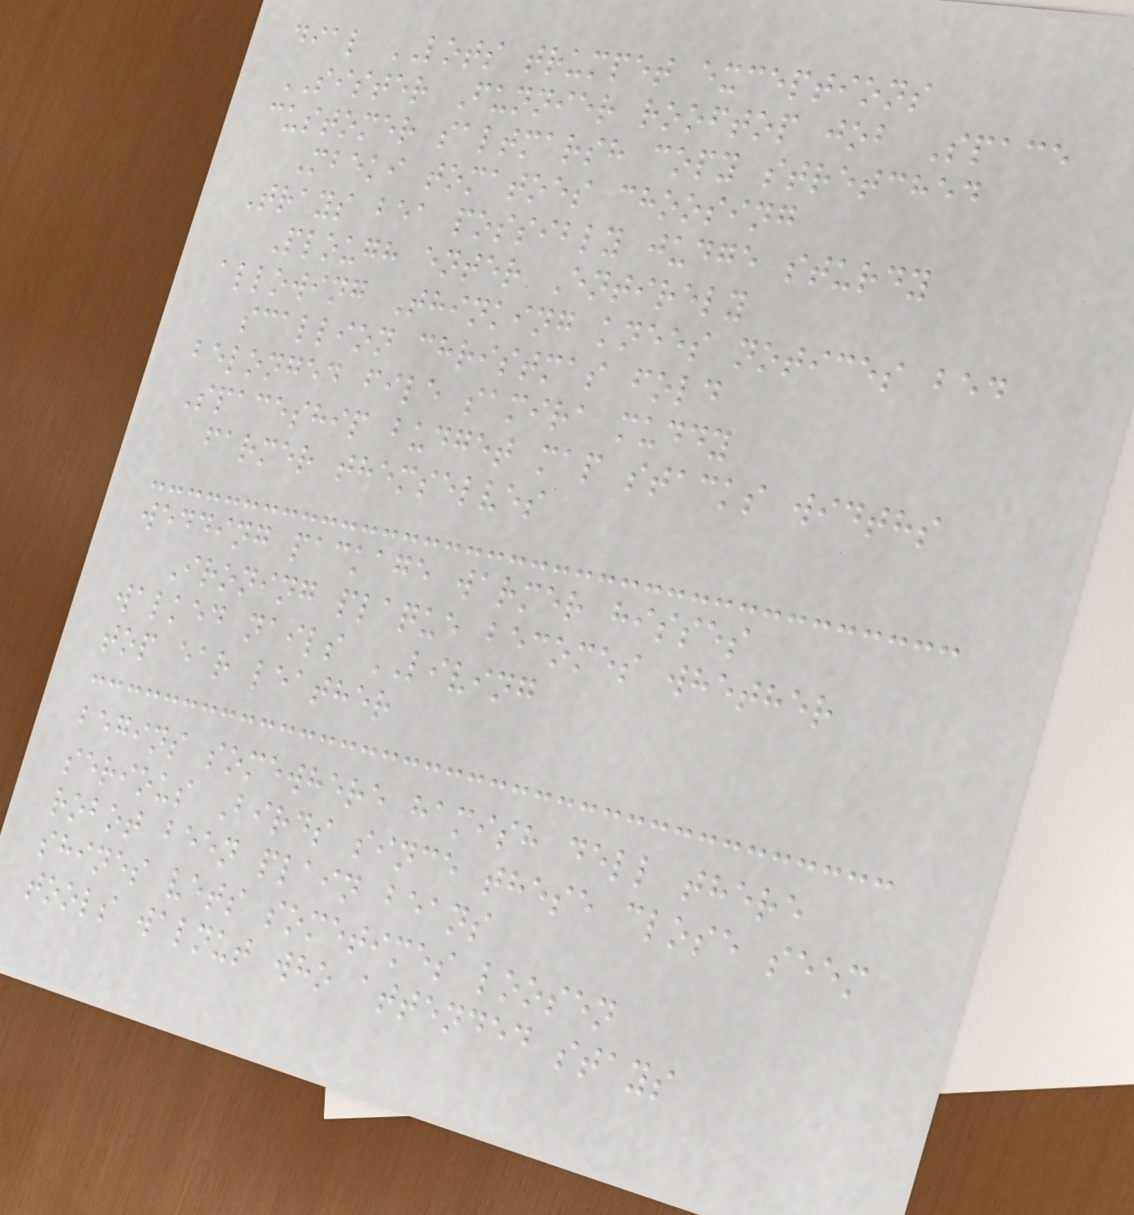dial LOTS trumpet exceptions
SISTER Funnier rooftop job Space
customer saltmarsh copy stretched
Mbeki tomatoes choosing
Trays bea possibly judge sturdy
Plough enter Entirely
allowing Thinking knees notices bed
scallion christmas fold
belonged file samira muddy
Spaceship budget map stacks widths
farmer themselves
wedding package warmer hisses
Ironing plaque becomes whether
walked nails LIVING
top ear leather
begins somewhere hamish dell there
serious Birds since these close seem
robot been plain beans
shines vets sometimes loosen
tools walnut who attended stays
